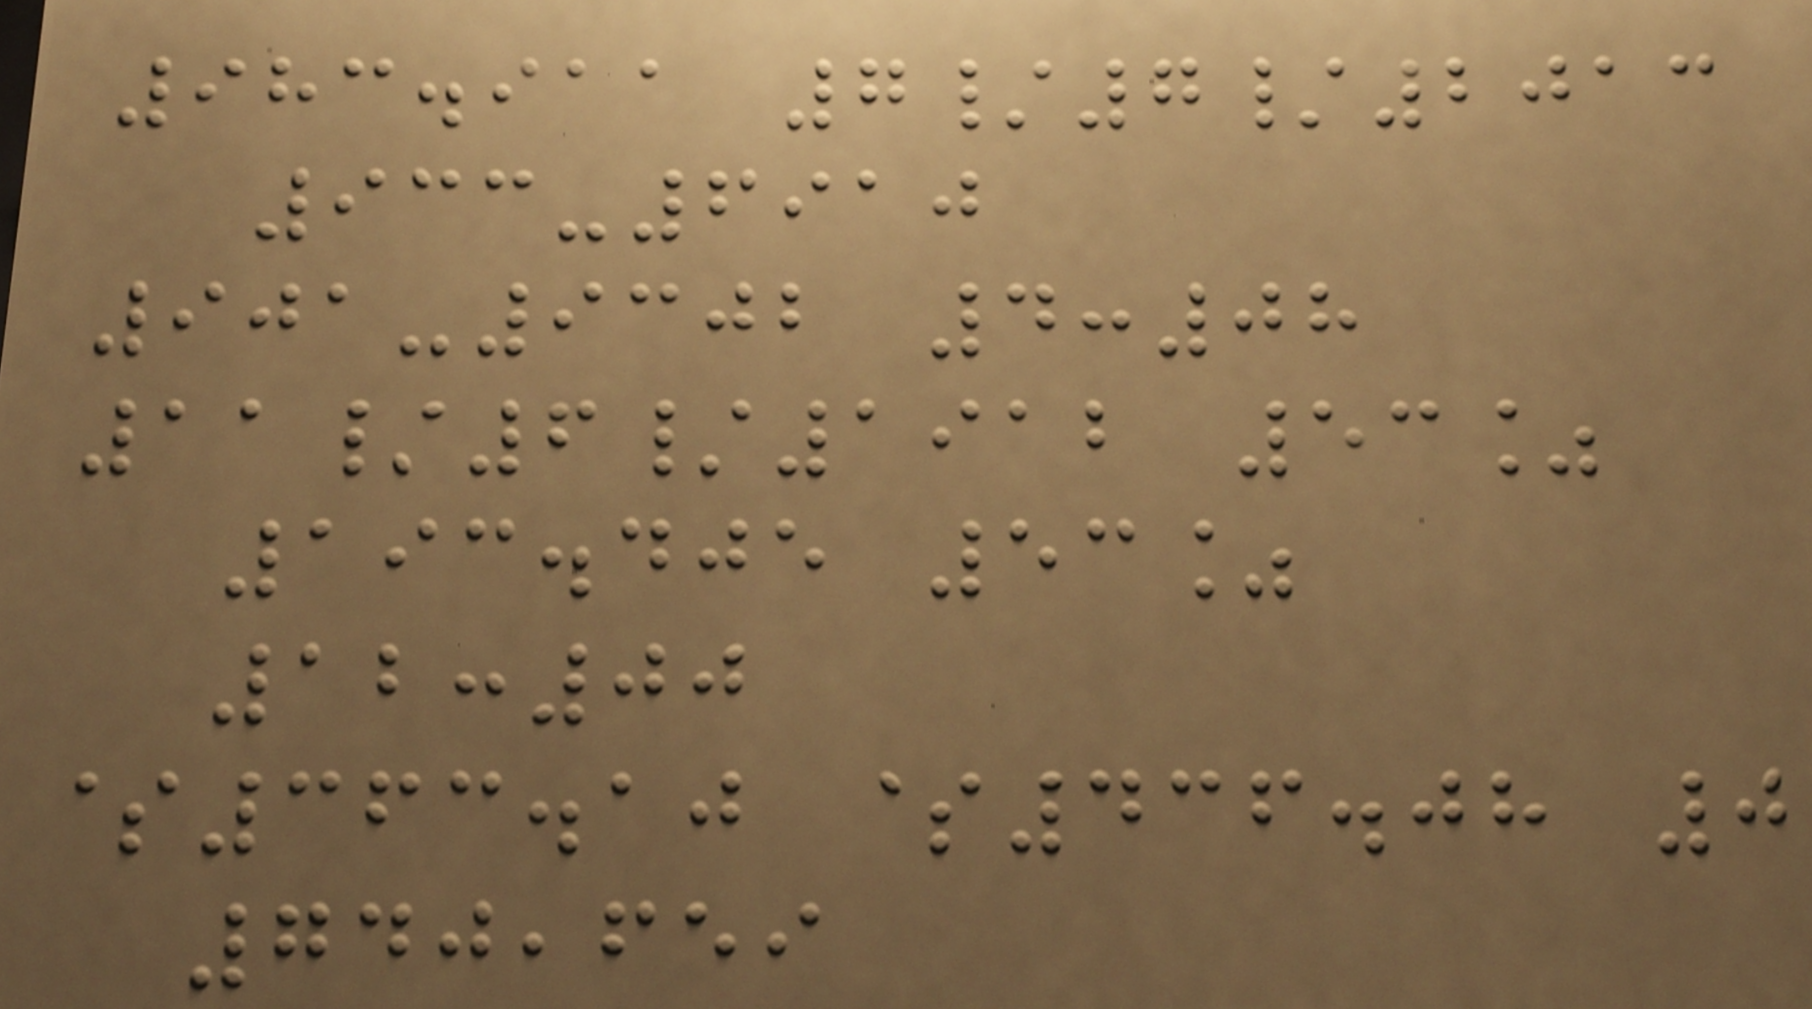983.911 7/7/2013
933-6910
901-9302 4:08
11/6/1912 53%
193.405 53%
12:00
$363.10 $436.08 0
740,659
